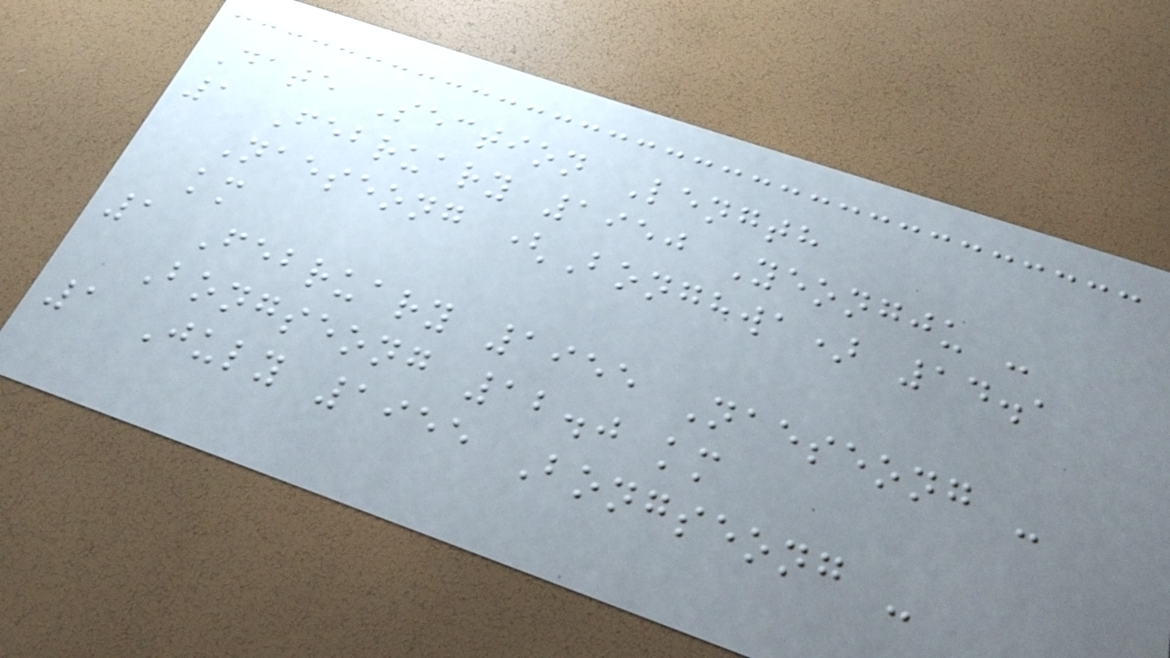Date Section Length
1 February 1950 Yeongju -
Naeseong (Bonghwa) 14.1
km
1 February 1955 Naeseong -
Bongseong 12.0 km
1 July 1955 Bongseong -
